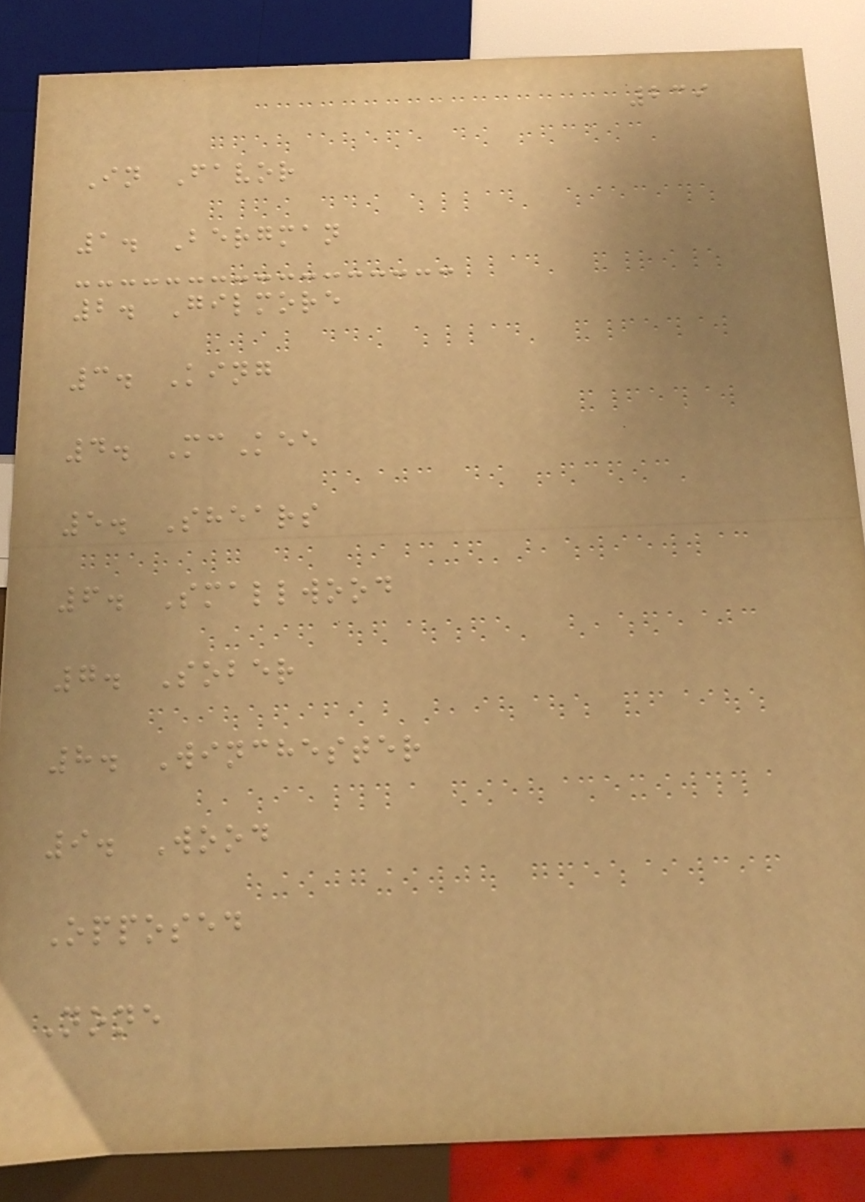239
In Favor
1. Bergman
2. Gilmore
3. King
4. McKee
5. Shears
6. Smallwood
7. Sober
8. Winchester
9. Wood
Opposed
None
